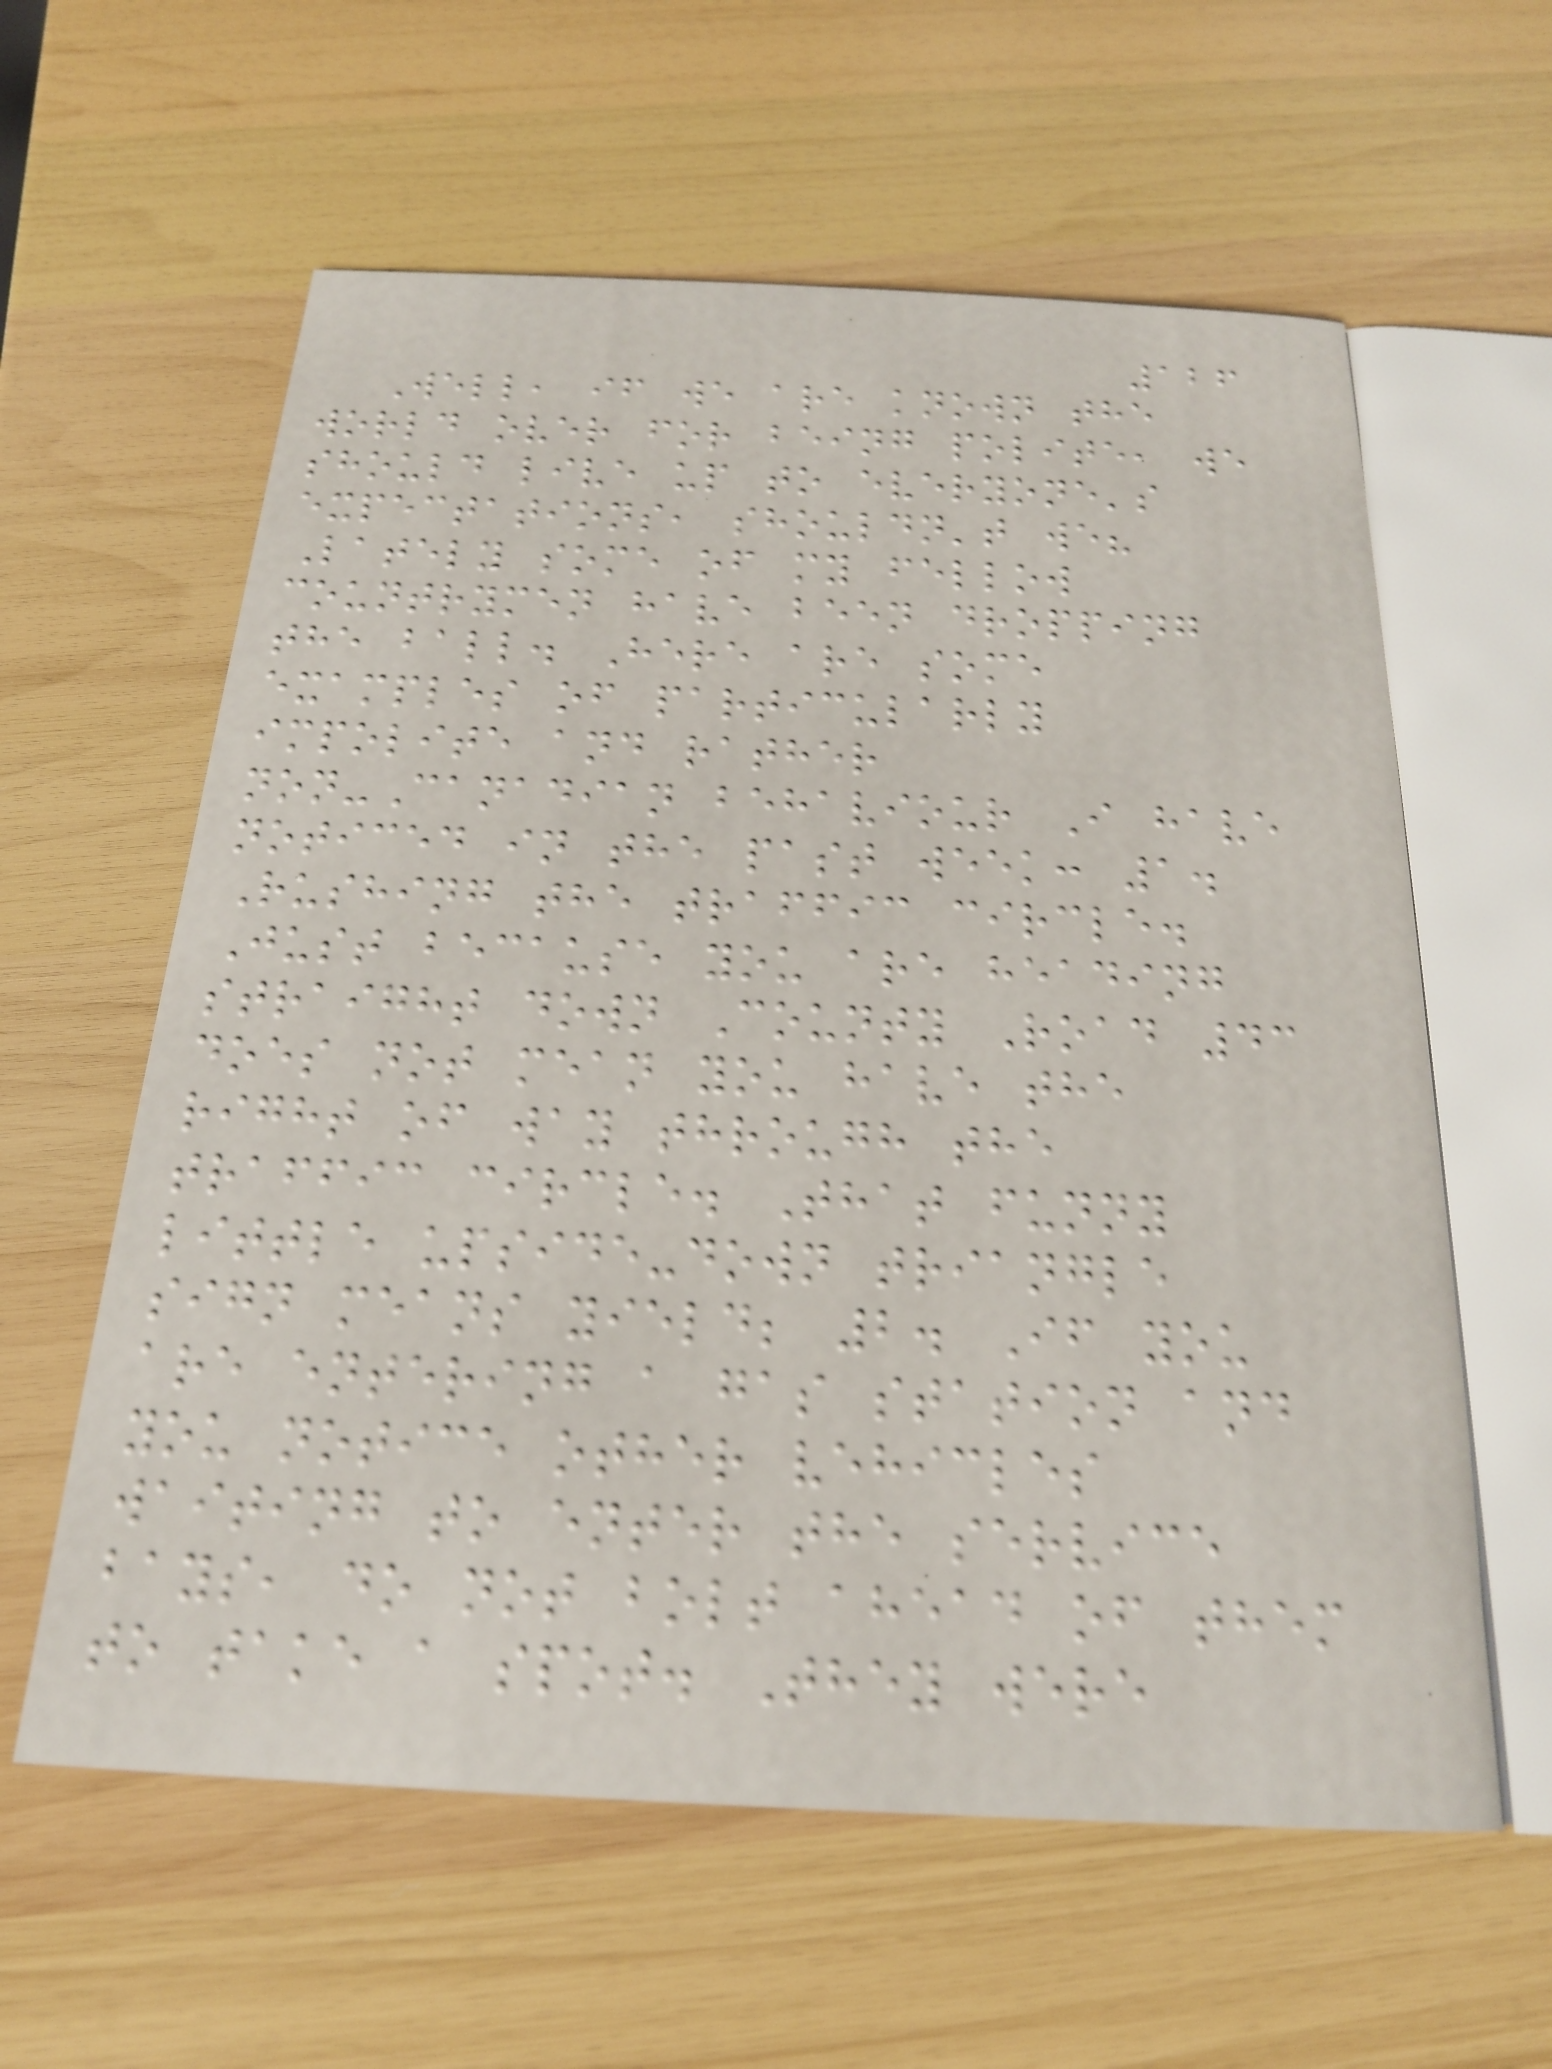126
Well, if we are known the
world over for being polite, we
should live up to everyone's
expectations, shouldn't we?
Lately some of my fellow
countrymen have been dropping
the ball. Here are some
examples of particularly
impolite and rather
non-Canadian behaviour I have
noticed in the past week: 1.
Rushing the traffic circle.
Just because you are heading
straight down County Road 43
does not mean you have the
right of way through the
traffic circle. That funny
little upside-down triangle
sign means yield; 2. If you
are entering a gas station and
you notice other vehicles
waiting to enter the service
bays, do not bolt ahead of them
to take a spot. They were
